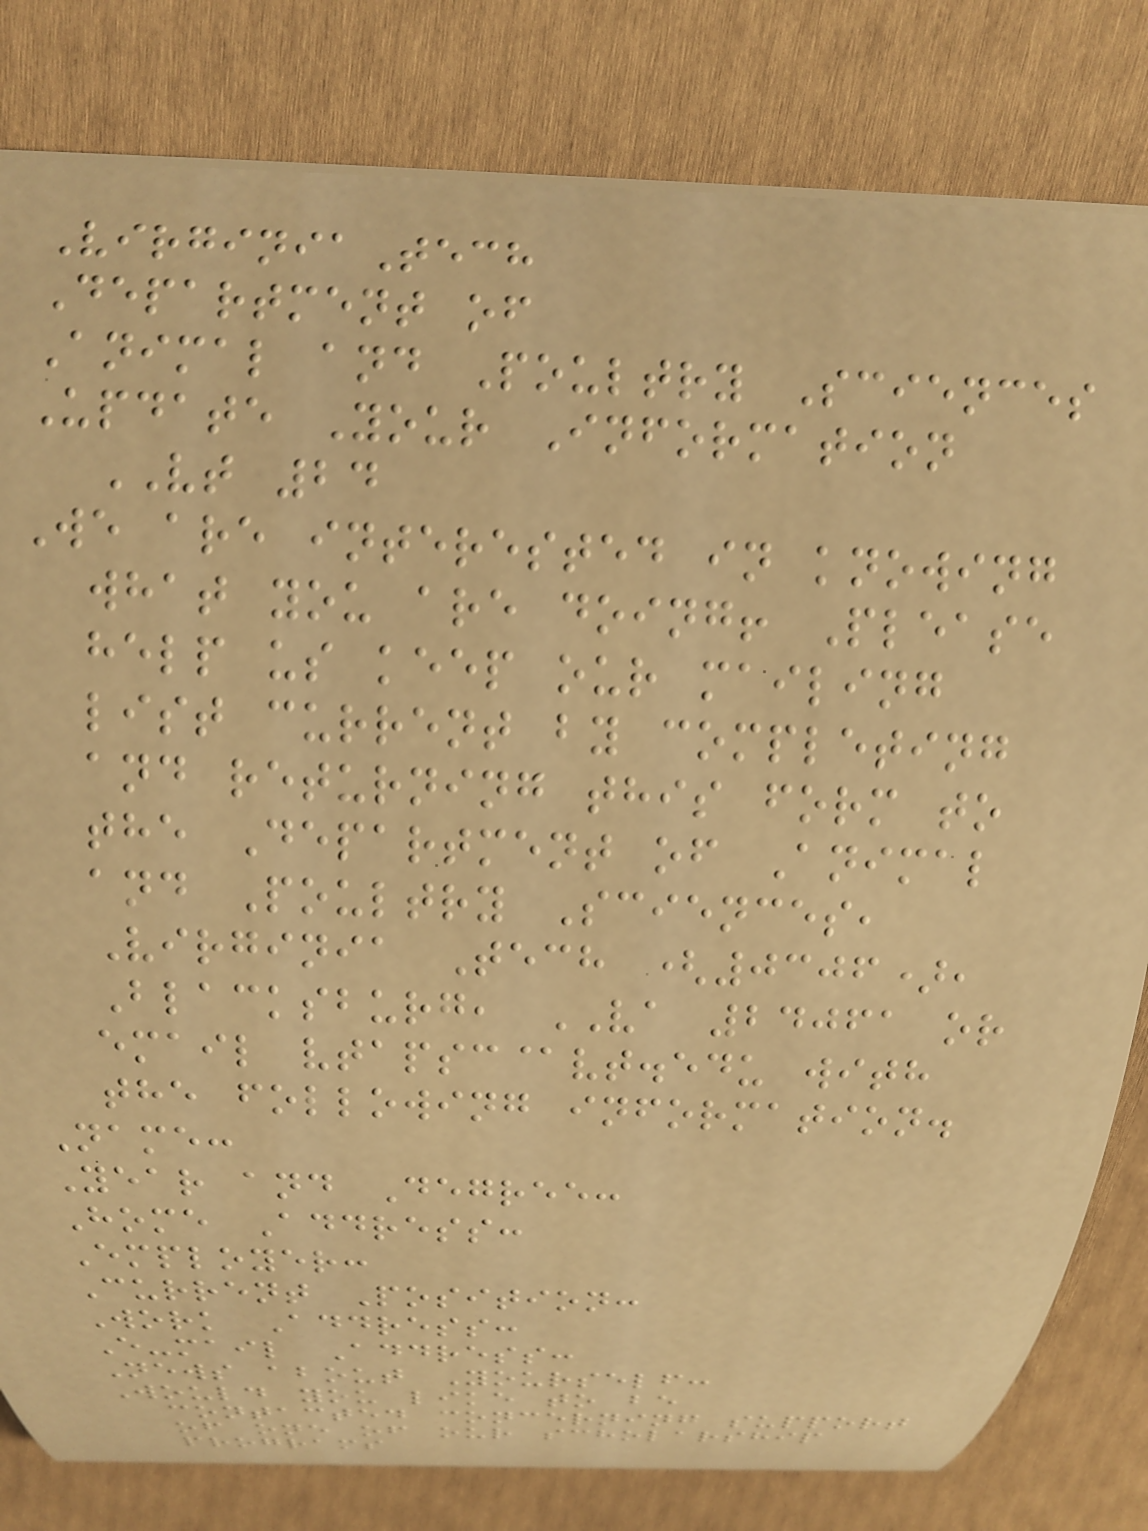VirginiaTech
Department of
Animal and Poultry Sciences
Update Your Information
VT 24
We are interested in knowing
what you are doing! Please
help us keep our mailing
list current by completing
and returning this form to
the Department of Animal
and Poultry Sciences,
Virginia Tech (0306),
Blacksburg, VA 24061 or
email vtapsc@vt.edu with
the following information.
Name:
Year and Degree:
Home Address:
Employer:
Current Position:
Work Address:
E-mail Address:
News about Yourself:
Would you like to be
contacted concerning support
of one of our scholarship
programs
